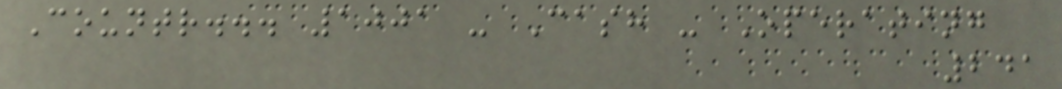Countr... 1001 - Cash - Operating
241
